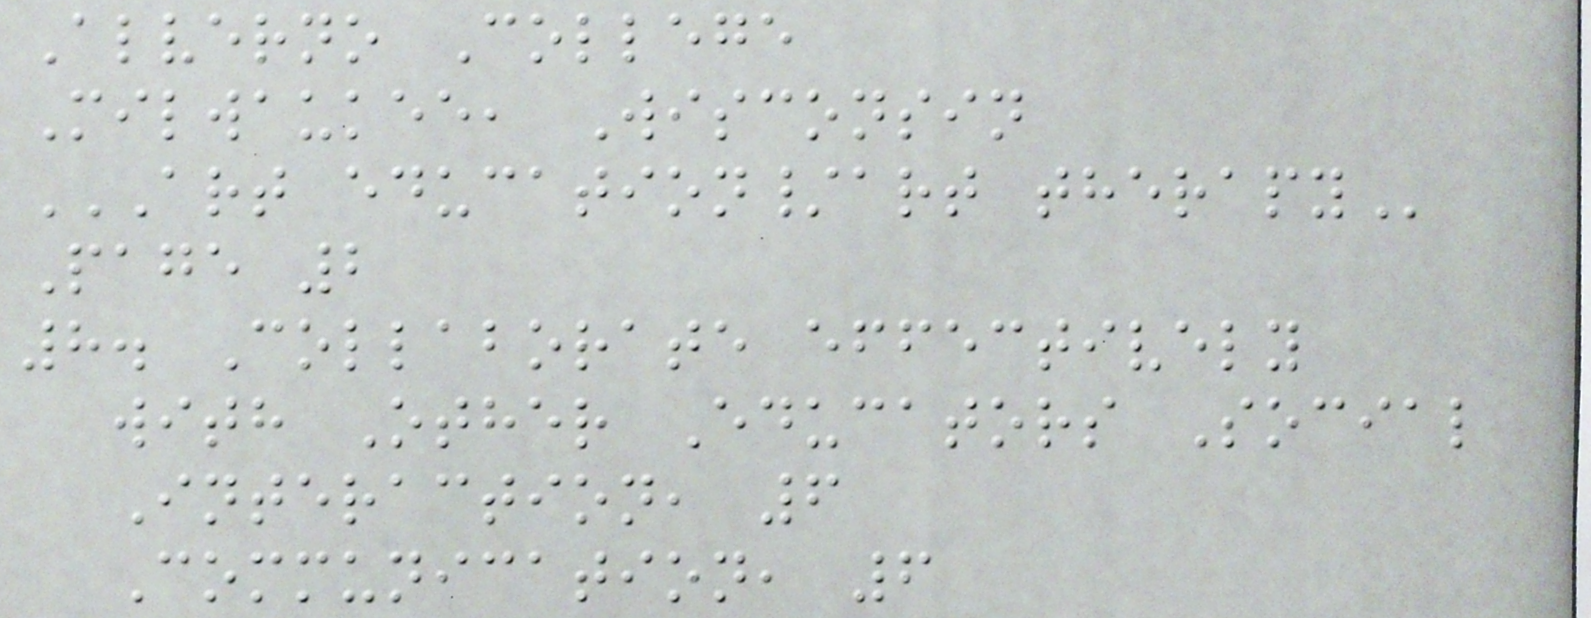Alverno College
Milwaukee, Wisconsin
ART EDUCATION/ART THERAPY
Page 2
8. Collaborate effectively
with Other Educators Social
Interaction, 6
Communication, 6
